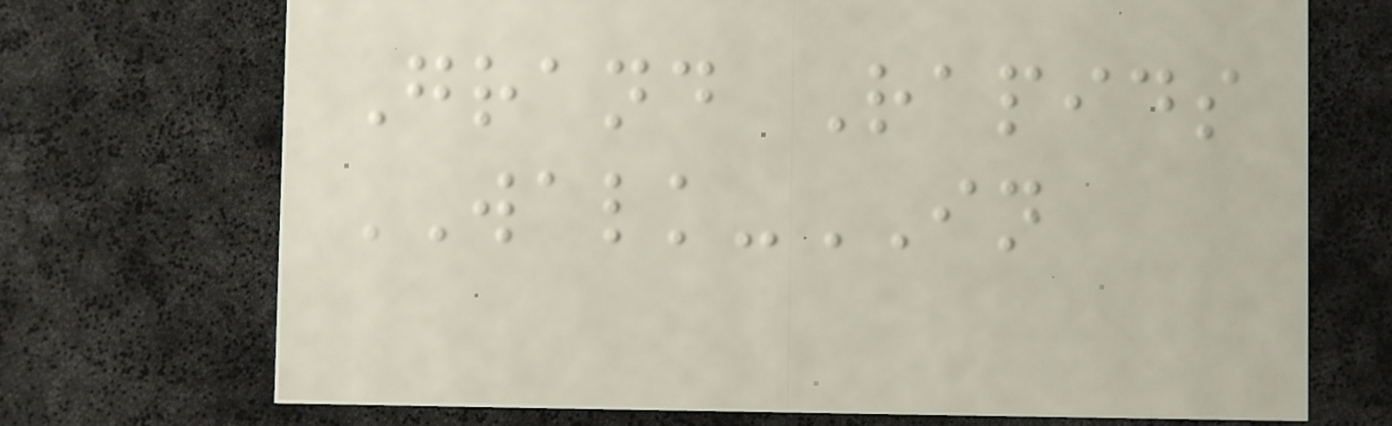Grand Rapids
WALK-IN
